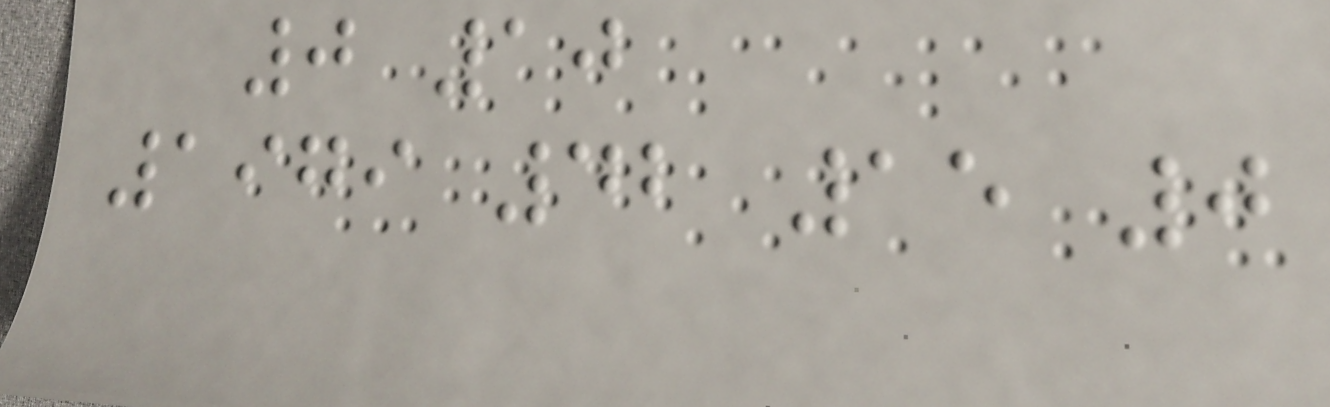0 10
1979 42 15 0
